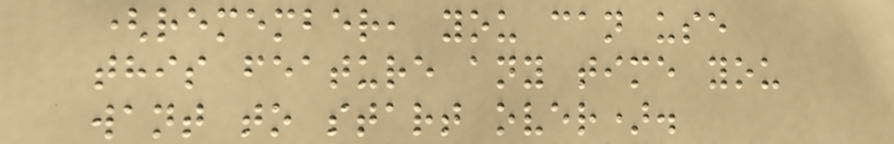(remember, you can use
this feature any time you
want to start over).
